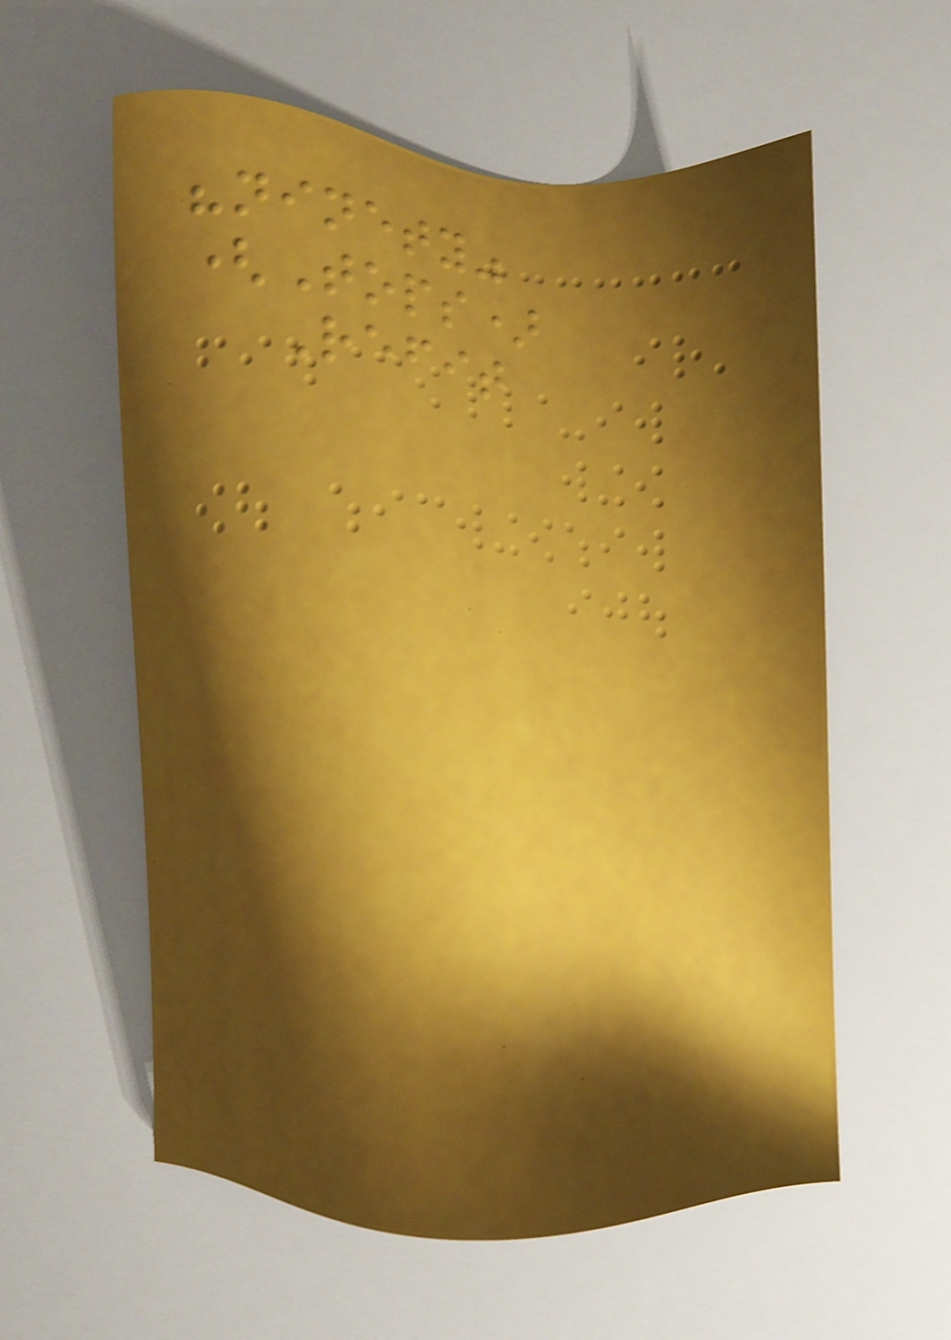"ninety"
(Tops)
Refit
